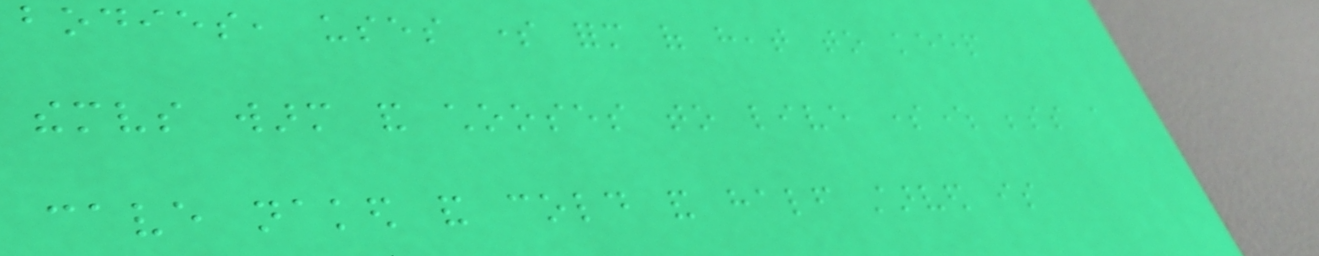bodies, uses some form of heat to keep
themselves warm and chooses to live somewhere besides a
cave naked and cold and half starved is
